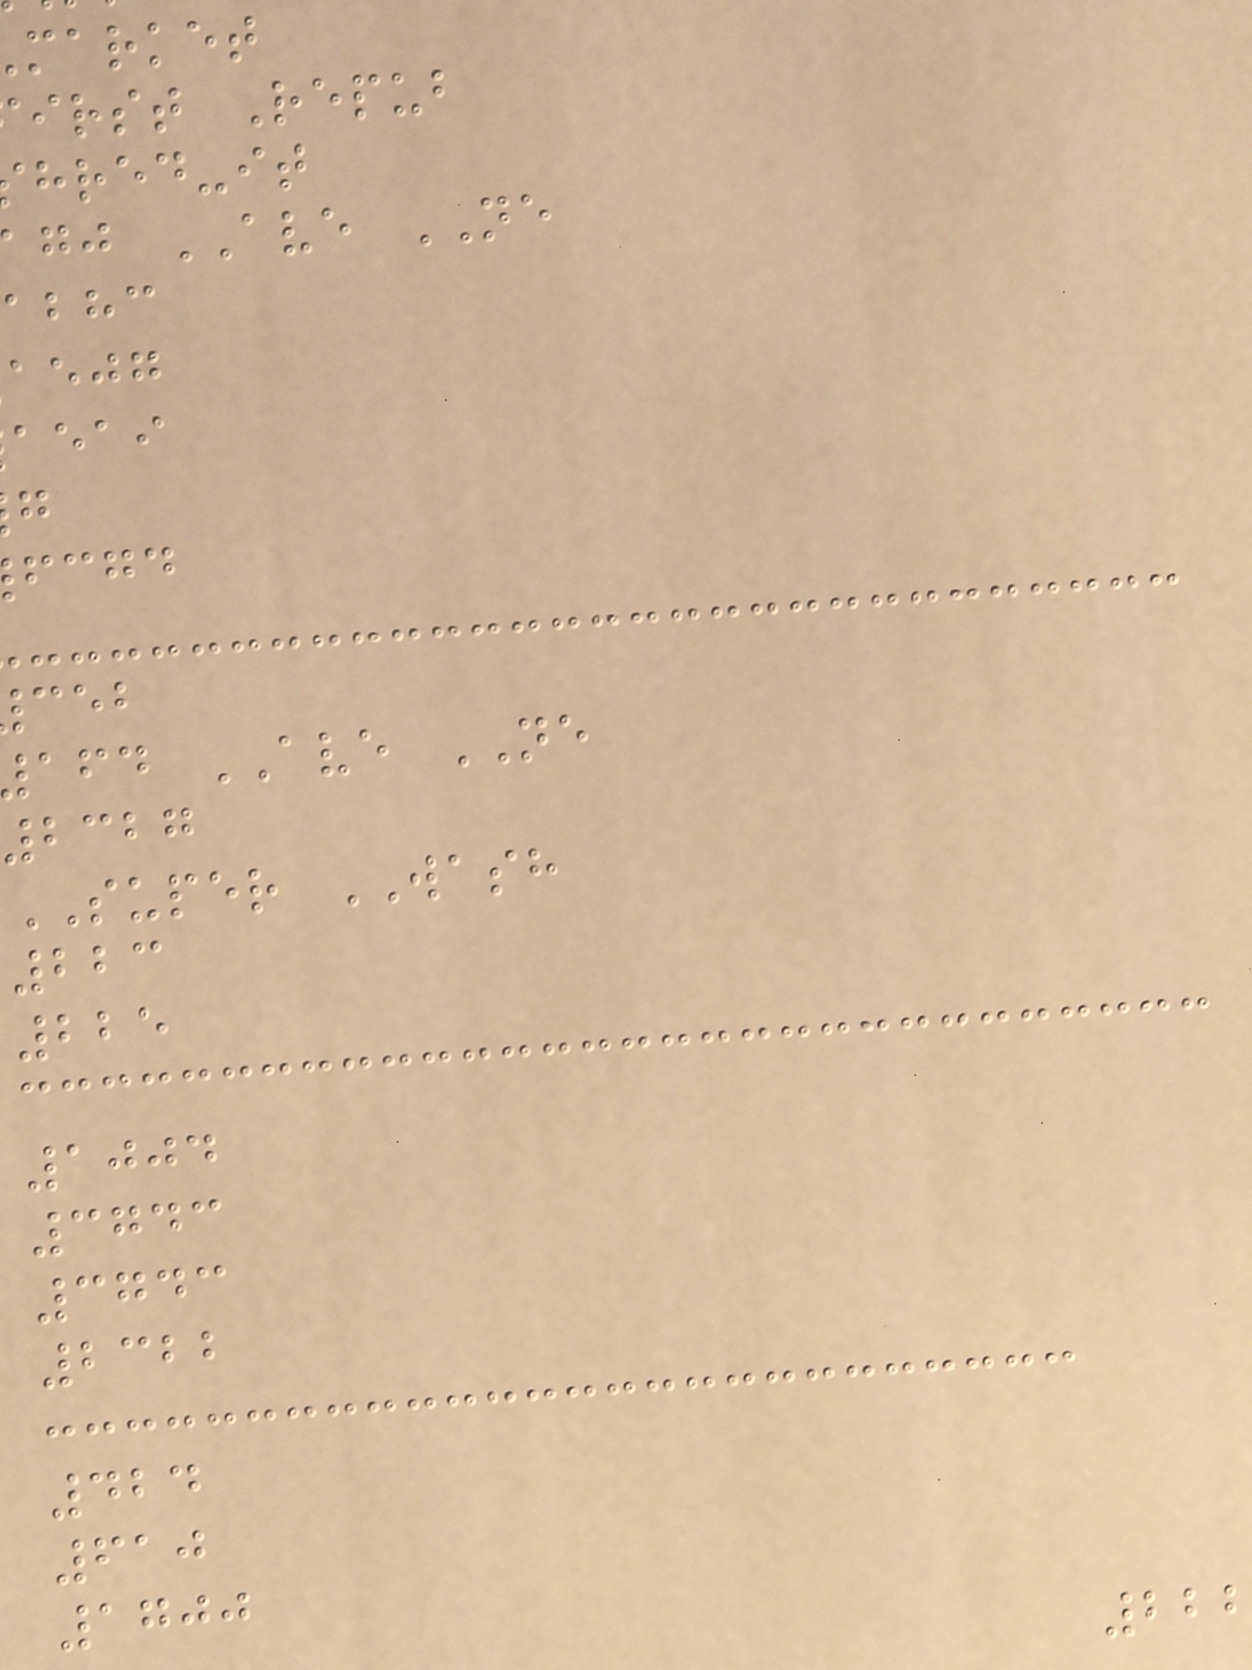market
irst Repub
hred-it
gj AVE NE
abhc
aejg
aeai
fcgd
afd AVE NE
2327
SUPER WASH
223
225
1004
3743
3743
2322
424
610
1700
